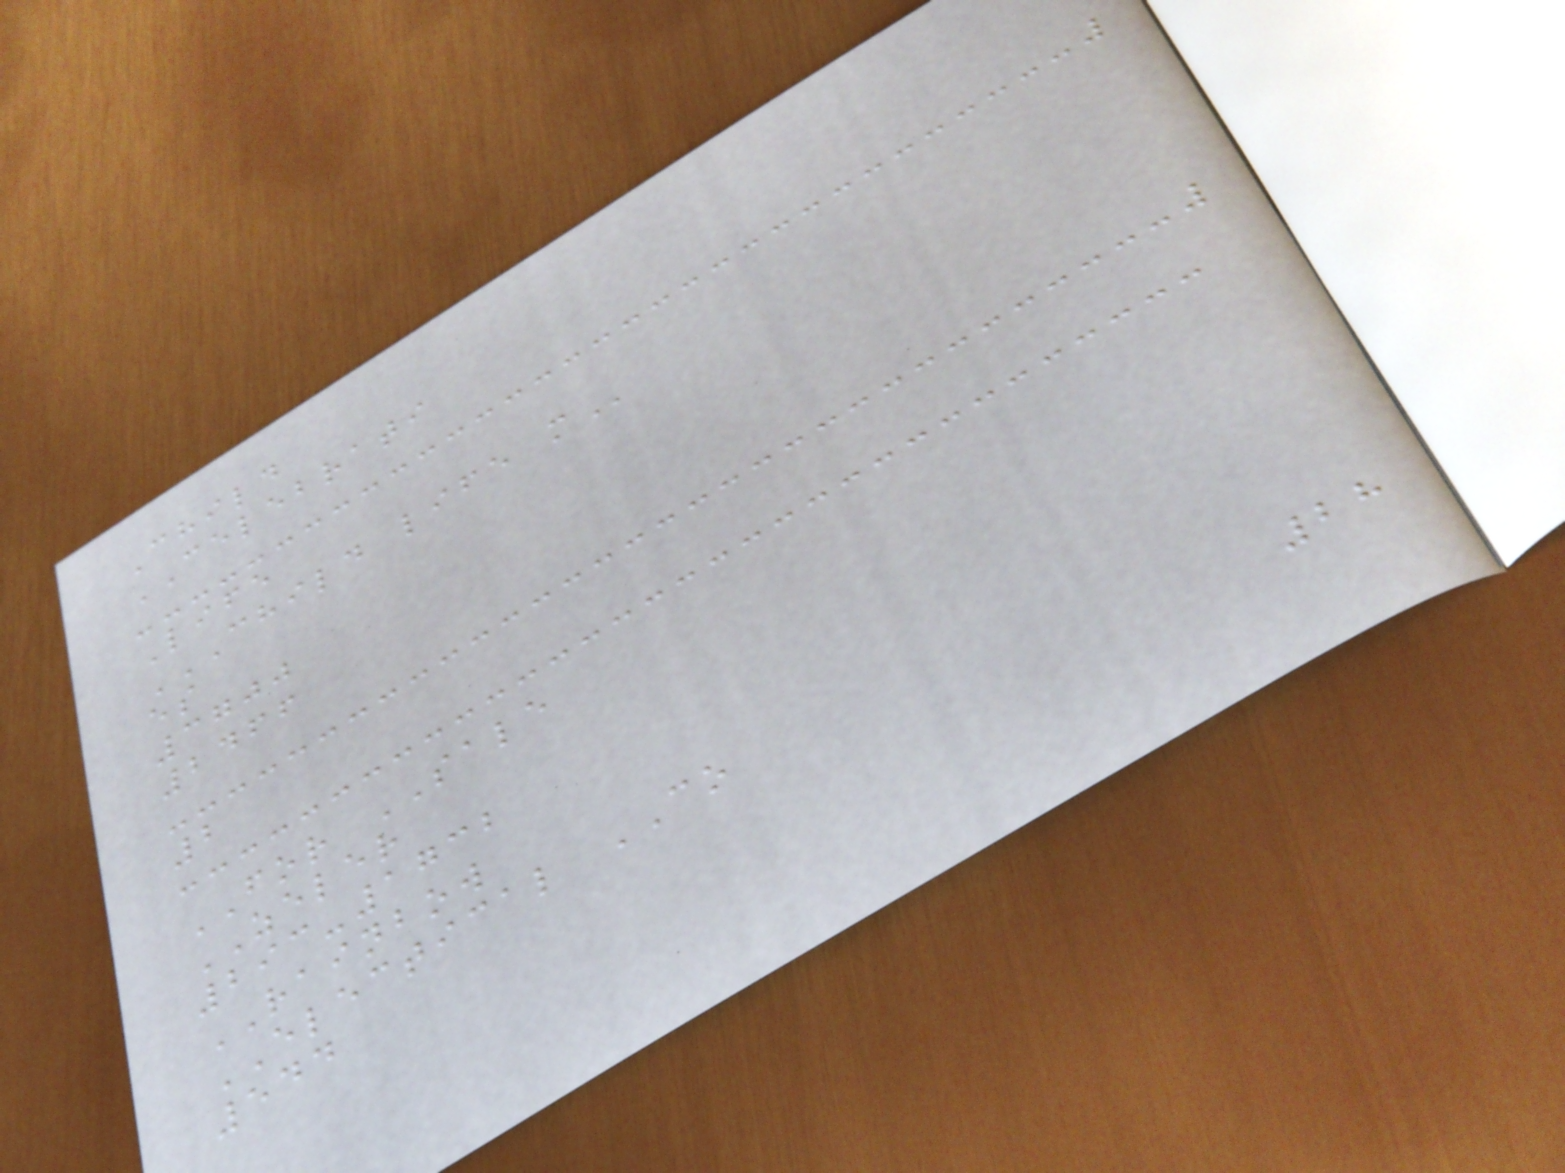Child
CELEBRATI
Life
CHILD LIFE M
es
3700
2466
2
FOR SALE
ZELER
293-1732
RAINBOW
ELECTICAL CO
544
28
